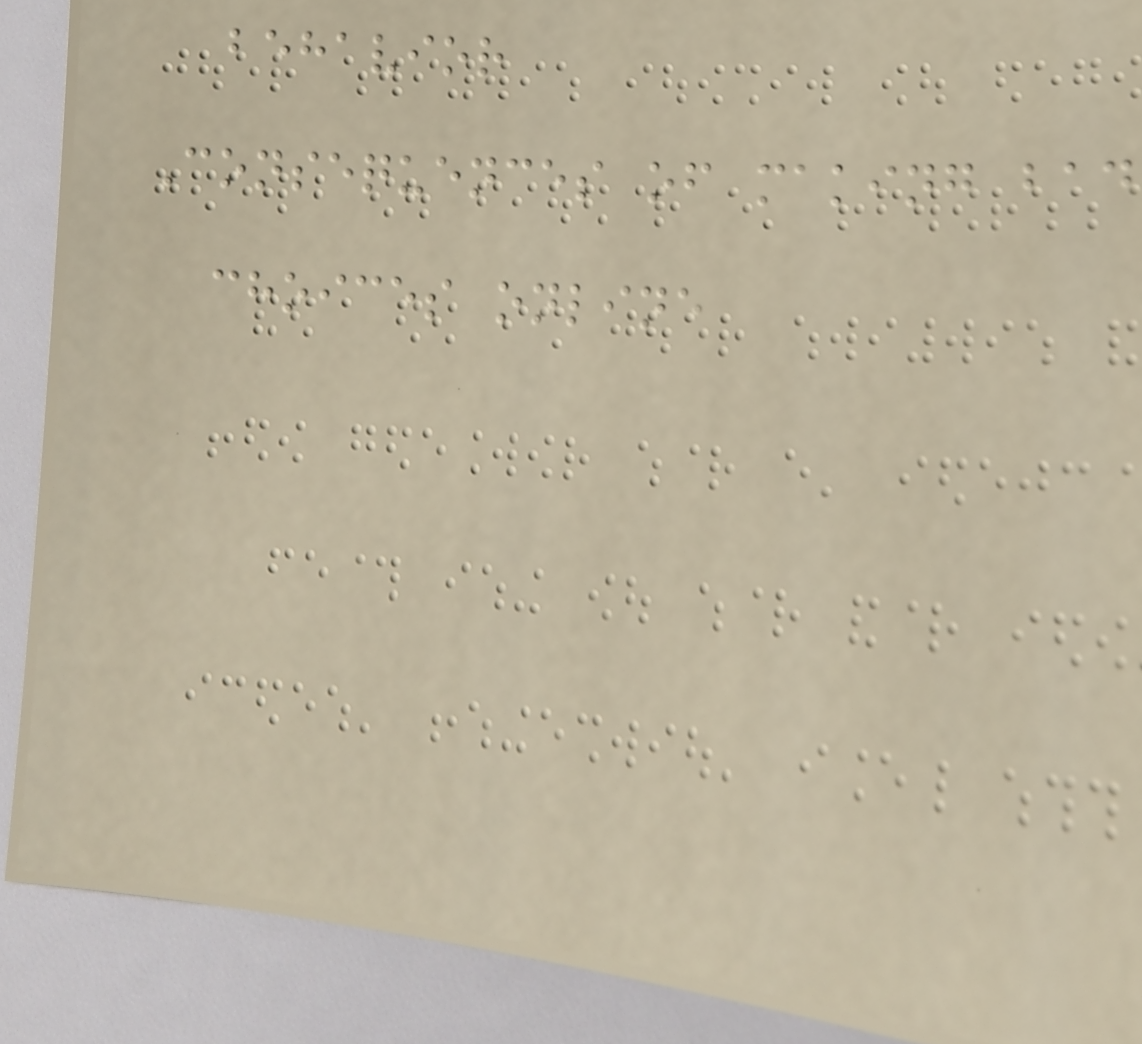behavior
Consequences of making bad
choices online
